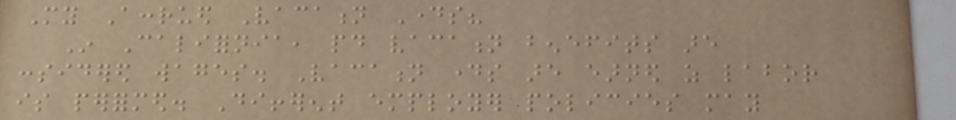My Accrued Vacation Days?
In California, paid vacation benefits are
considered wages. Vacation days are earned as labor
is performed. Different employer policies may
